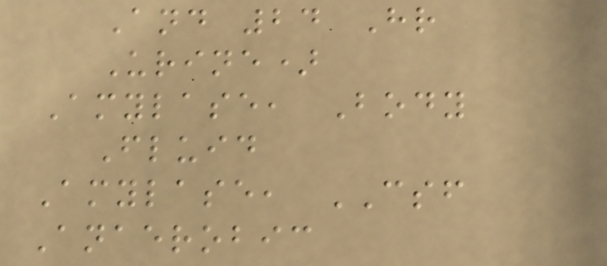And 24 Hr
Urine)
Amylase, Body
Fluid
Amylase, CSF
Anaerobic
